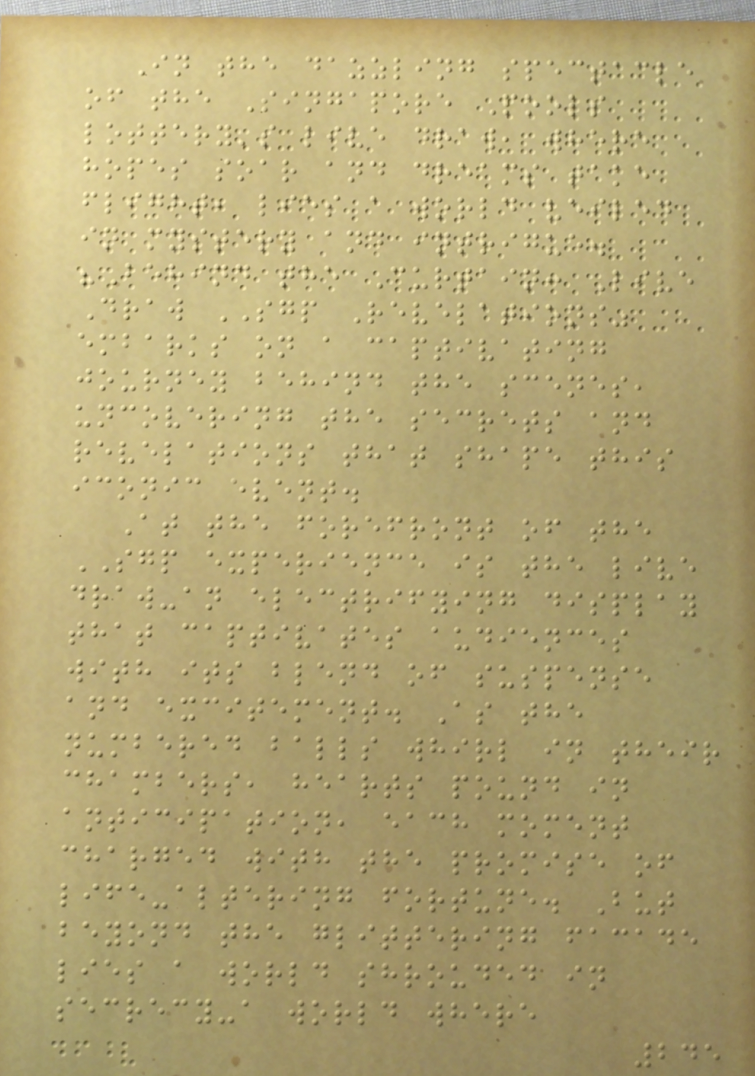In the dazzling spectacle
of the Singapore Pools
lottery's live draw, where
hopes soar and dreams take
flight, lies a world veiled
in mystery and intrigue.
"Behind the Curtain: Live
Draw SGP Revelations"
embarks on a captivating
journey behind the scenes,
uncovering the secrets and
revelations that shape this
iconic event.
At the forefront of the
SGP experience is the live
draw-an electrifying display
that captivates audiences
with its blend of suspense
and excitement. As the
numbered balls whirl in their
chambers, hearts pound in
anticipation, each moment
charged with the promise of
life-altering fortune. But
beyond the glittering facade
lies a world shrouded in
secrecy-a world where
245
